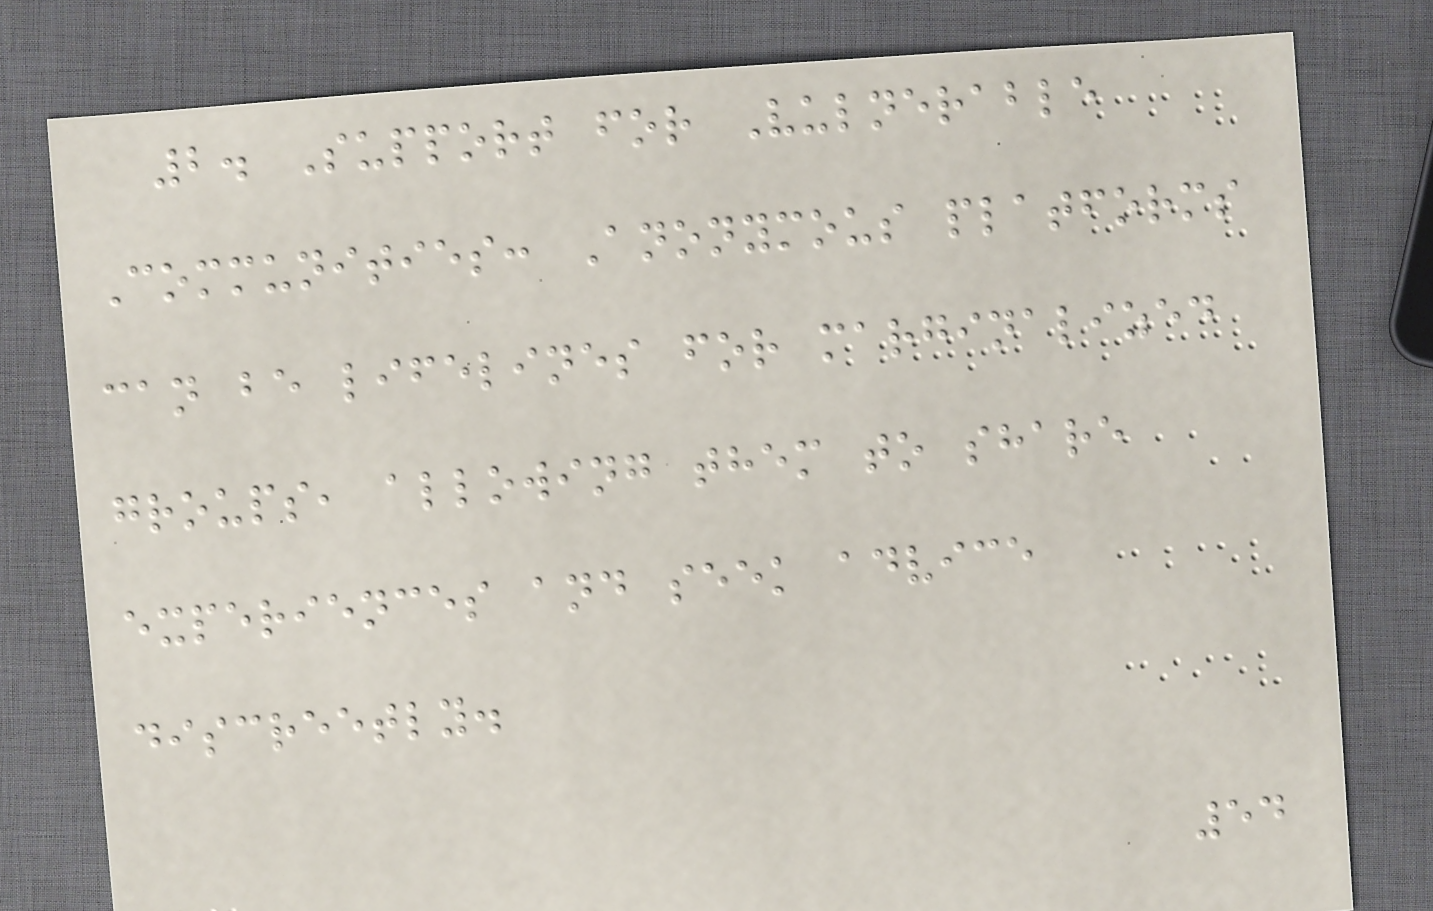2. Support for Vulnerable
Communities: Anonymous platforms
can be lifelines for marginalized
groups, allowing them to share
experiences and seek advice
discreetly.
54
